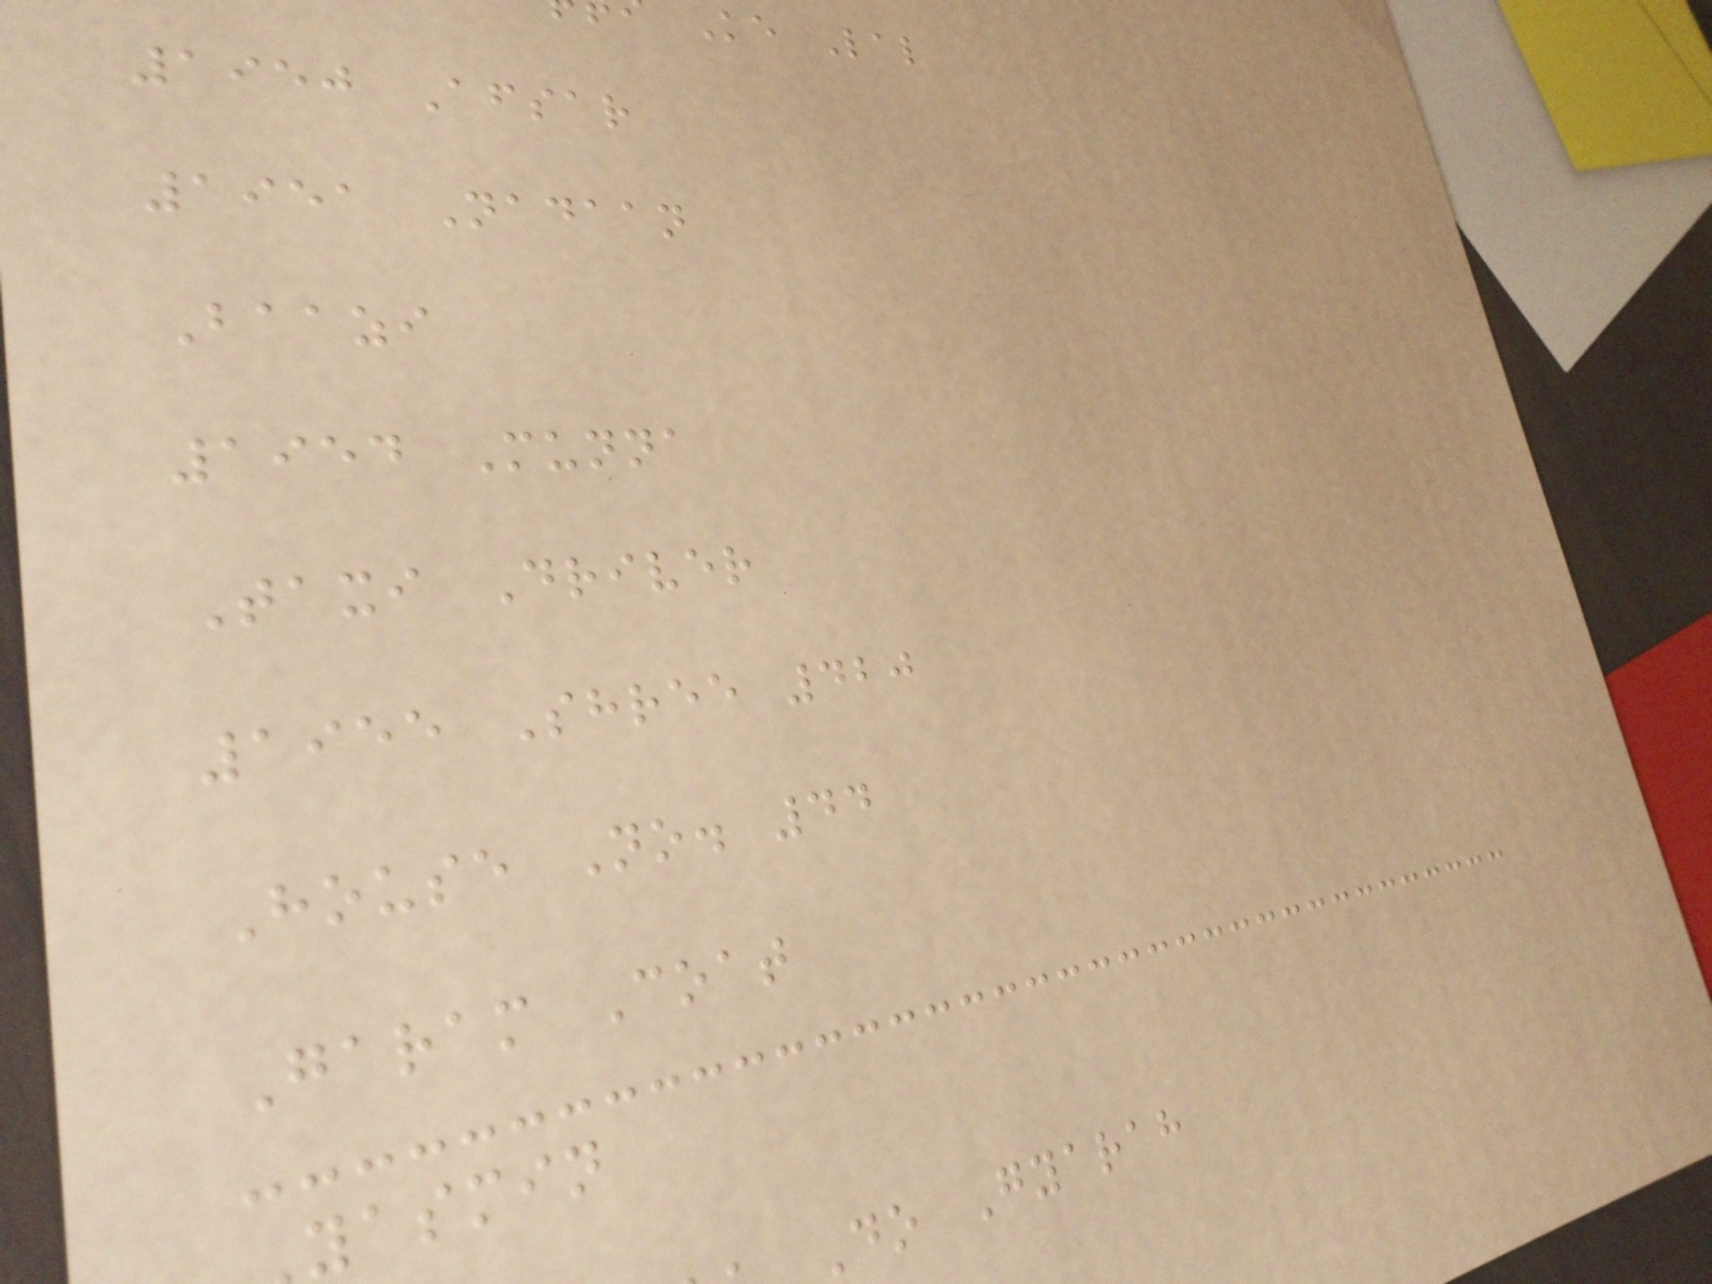Ke Lal
1950 Afsar
1951 Nadaan
Baazi
1954 Munna
Taxi Driver
1955 Shree 420
House No. 44
Garam Coat
yasmin
Do Gyarah
